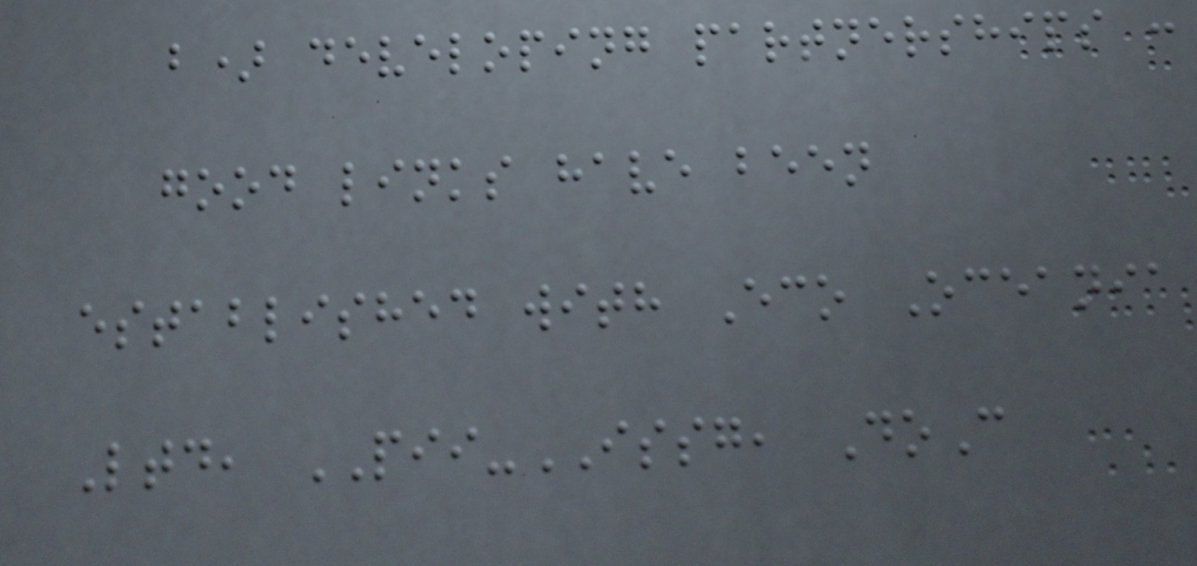b) developing partnerships :
good links have been
established with Eco Oceania
Ltd, PII-ISSG, DoC
